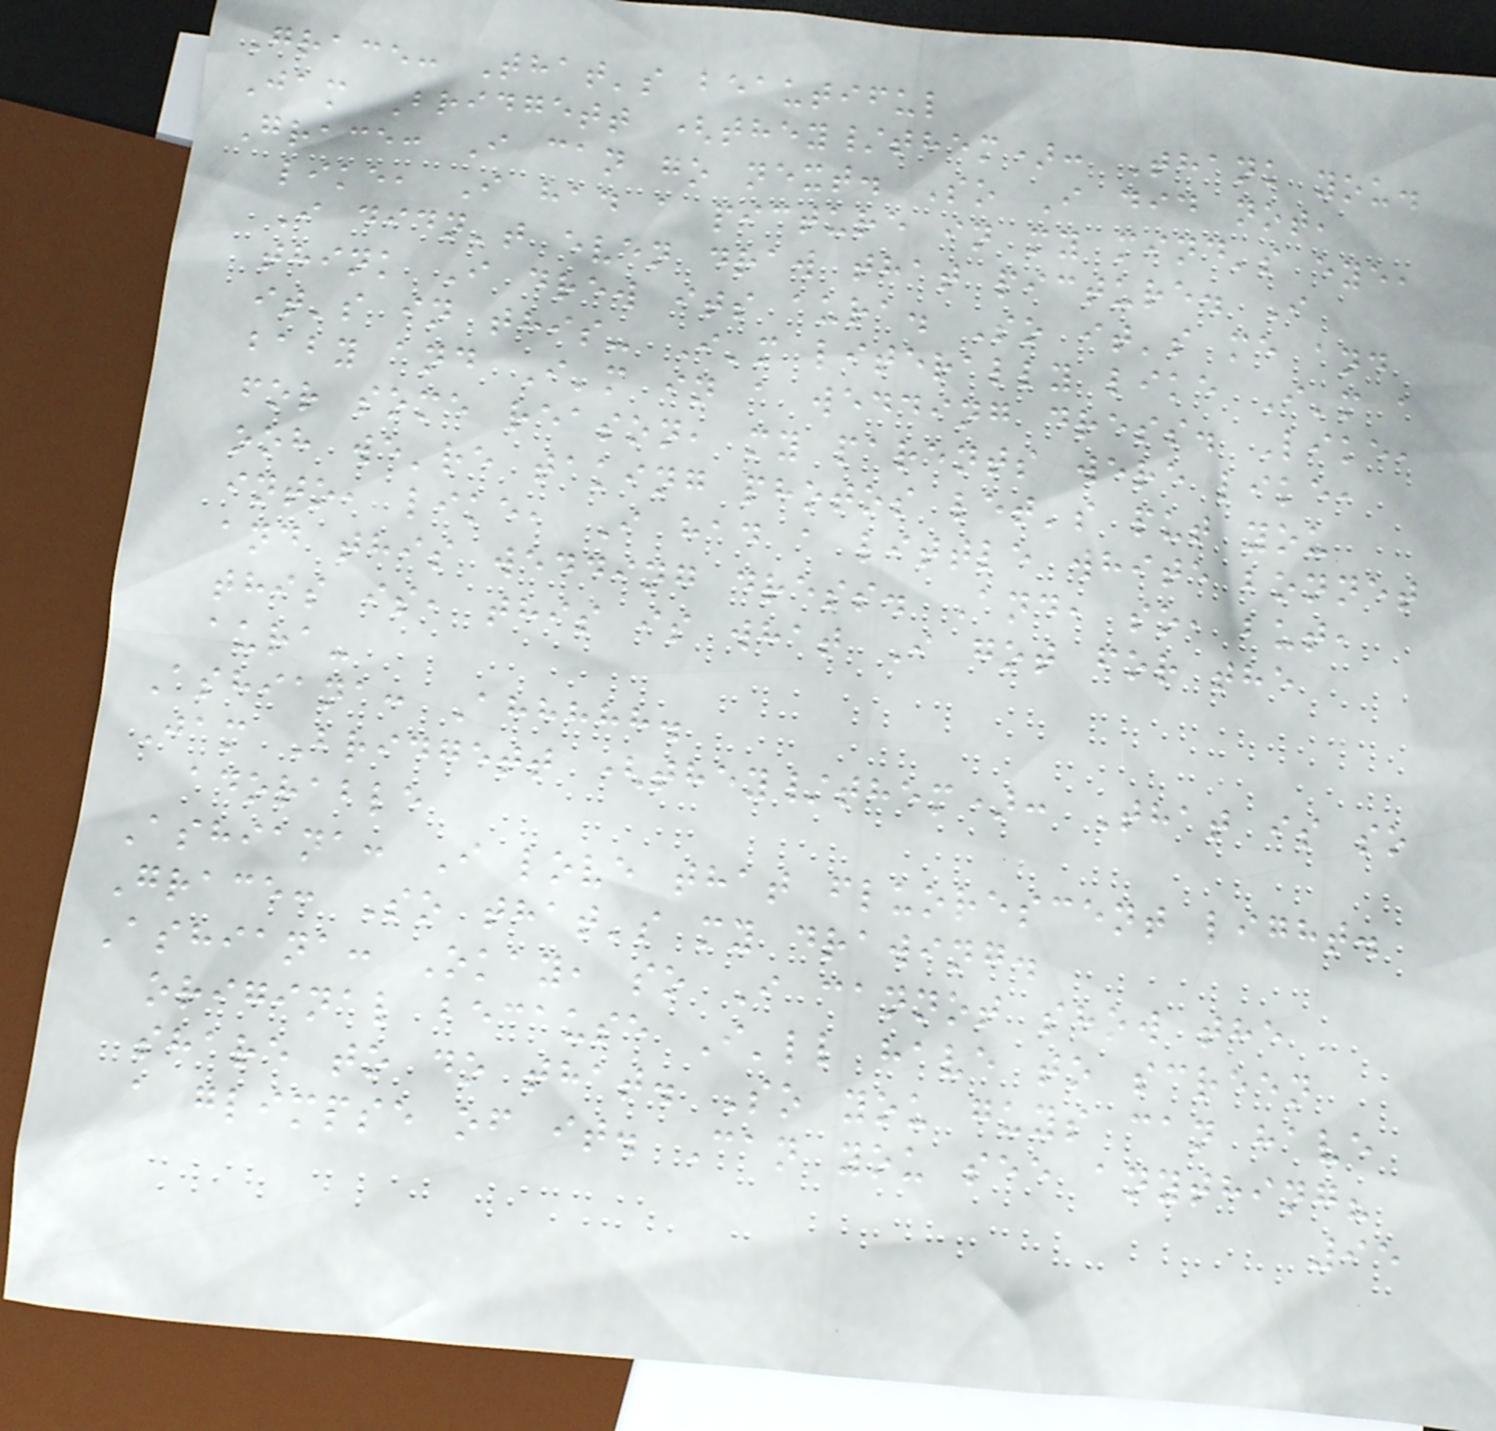Grace: That's beautiful
Jam Bridgett (they/them): Thank you.
Grace: I can go next. So I did not,
like, I had a picture in my mind's eye,
I didn't even draw that picture. I
think I drew its aura. So it's me and
it's in this- I'm literally like I'm a
baby and I'm in a wedding dress. Like,
for some reason, my parents were like,
ooh we're taking photos let's put you
into, like, I had a little white bonnet
and this wedding dress. And, so, but,
this is, this is what I got for the
aura-
Ashiana: Ahhhhh.
Jam Bridgett (they/them): That is so
adorable
Ashiana: I love that fluorescent light.
Grace: So that's my drawing.
Ashiana: Okay, so I cannot show the
original because I'll have to screen
share to do that. So you guys can have
a glimpse of it. Can you see anything?
95
